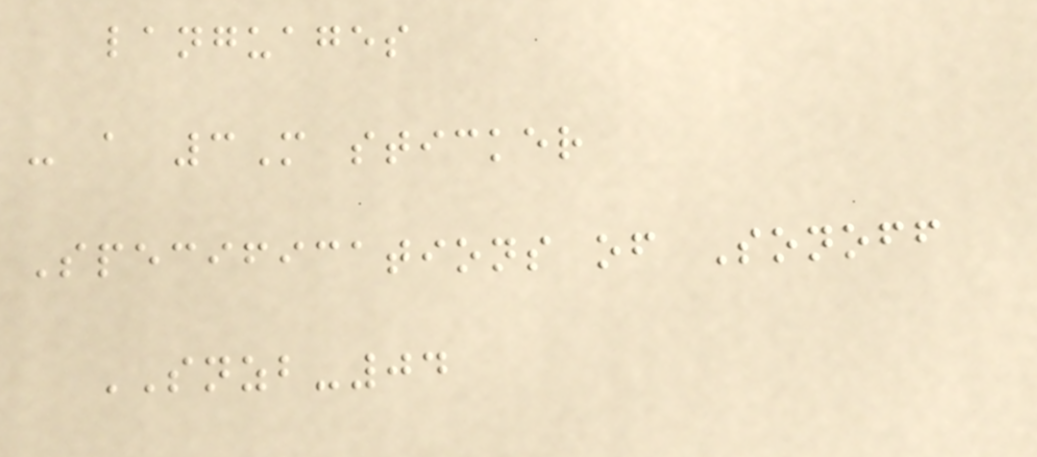languages
- a 3M sticker
Specifications of Sonoff
SNZB-04
